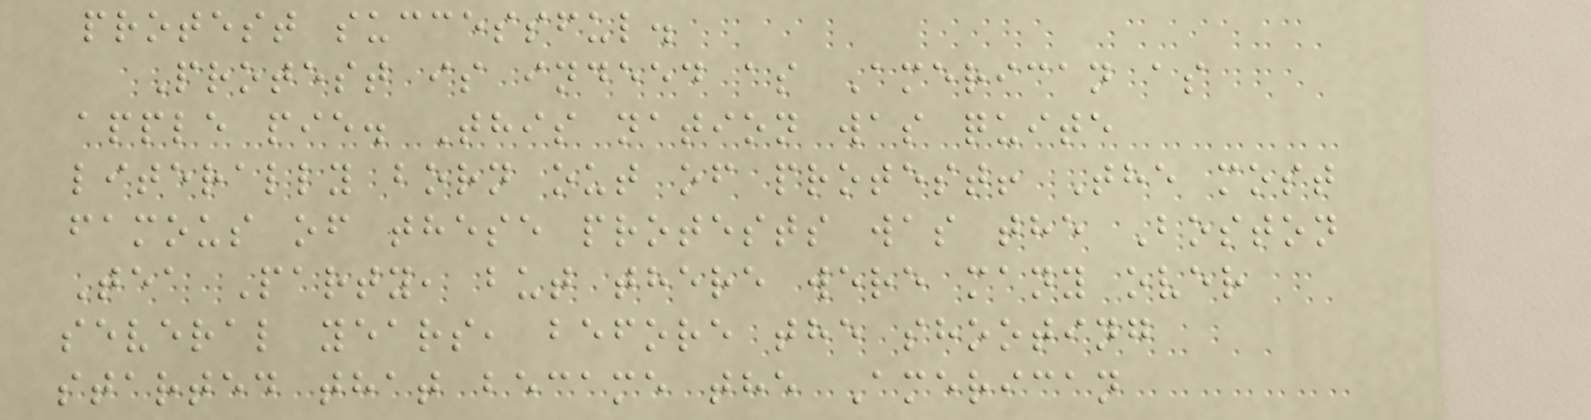protest successful.
Protest is indeed as American as
apple pie. This nation was quite
literally born out of protest! The most
famous of these protests was the Boston
Tea Party, but there were many over
several years, before the shooting
started that became the American
